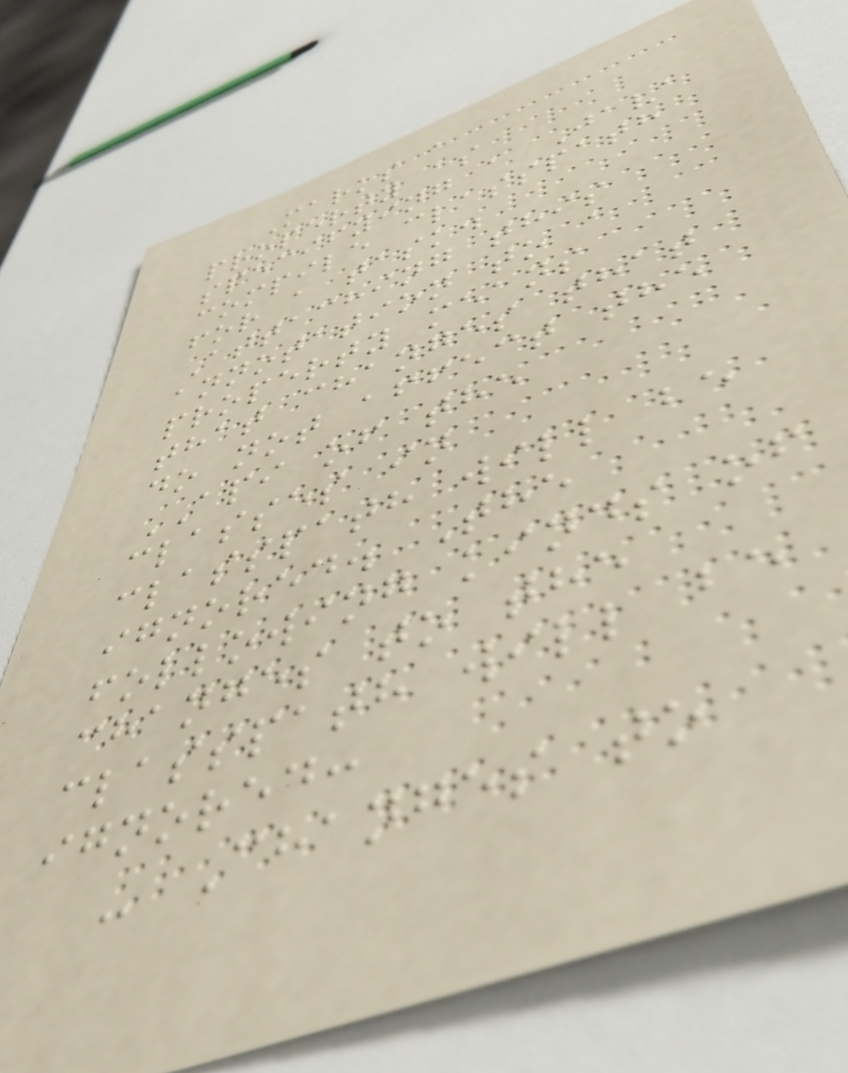Marks a
property as
specifying a Java
compile classpath
for a task.
Attaching this
annotation to a
property means
that changes that
do not affect the
API of the
classes in
classpath will be
ignored. The
following kinds of
changes to the
classpath will be
ignored:
- Changes to
